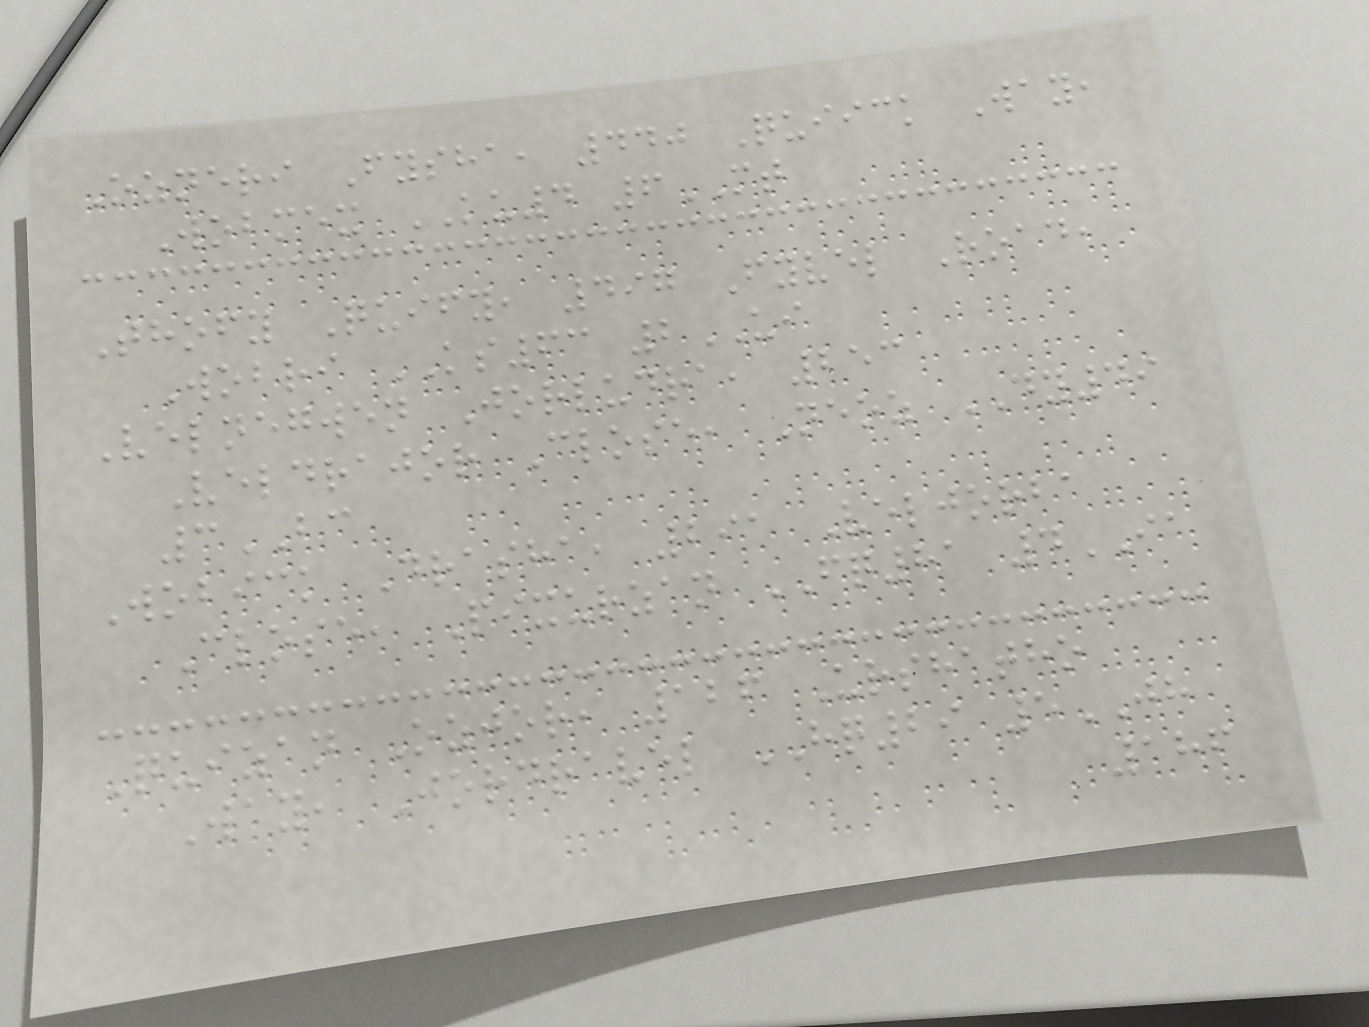Ozneri Fysha, 440 Quiick Way,
Wobmex KU4 6MT
Thofy Quify, 497 Fyvel Road,
Wobri KS63 2UI
Velnegwen Jorludra, 253
Veldrajor Close, Neoz DY49
3BC
Wobick Drasha, 291 Veljorba
Close, Pixurzan FQ81 4IA
Quizan Ozjor, 126 Urshatho
Way, Jordravel HQ29 5JH
186
